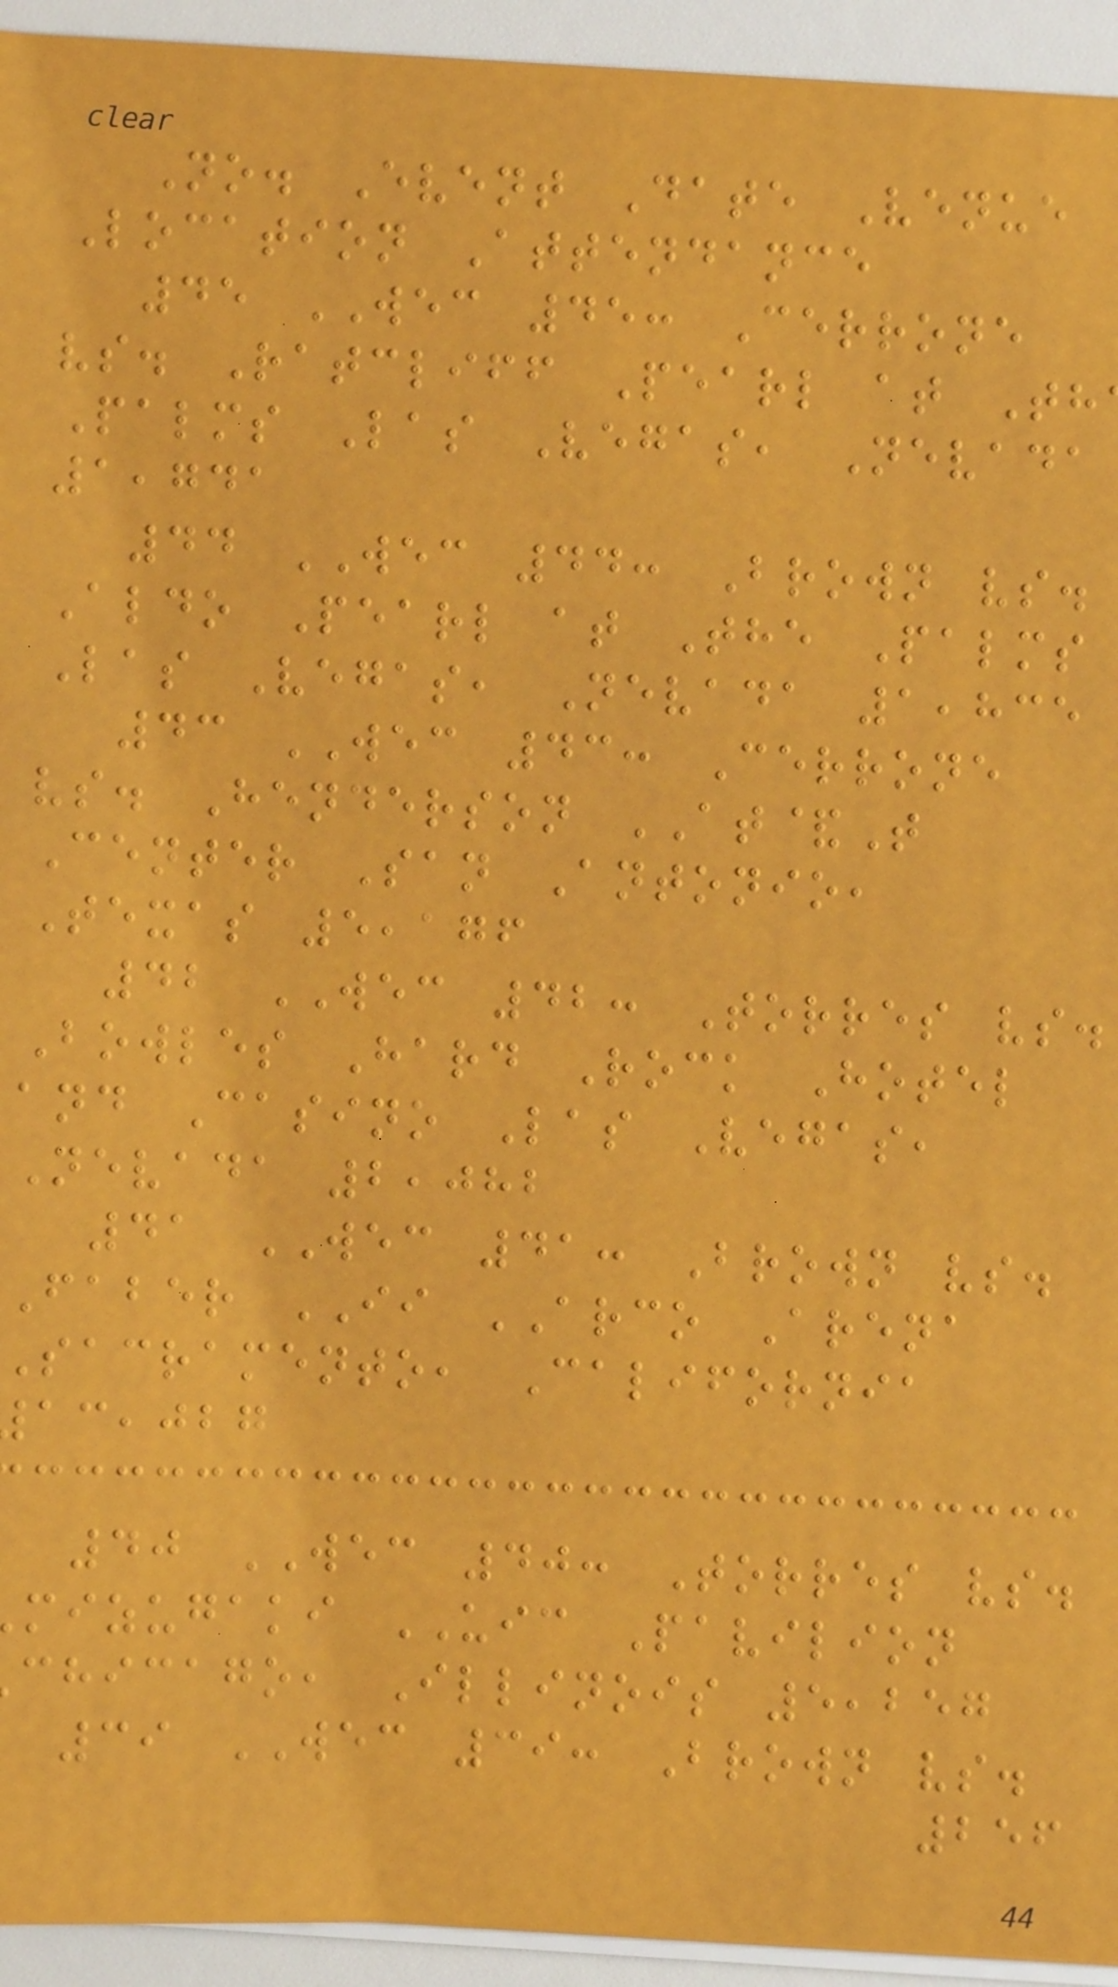No. Event Date Venue
Location Attendance
45 WEC 45: Cerrone
vs. Ratcliff Pearl at Th
Palms Las Vegas, Nevada
1,741
44 WEC 44: Brown vs.
Aldo Pearl at The Palms
Las Vegas, Nevada 1,835
43 WEC 43: Cerrone
vs. Henderson AT&T
Center San Antonio,
Texas 5,176
42 WEC 42: Torres vs.
Bowles Hard Rock Hotel
and Casino Las Vegas,
Nevada 2,082
41 WEC 41: Brown vs.
Faber II ARCO Arena
sacramento, California
,jbg
40 WEC 40: Torres vs.
mizugaki UIC Pavilion
chicago, Illinois 5,257
39 WEC 39: Brown vs.
256
